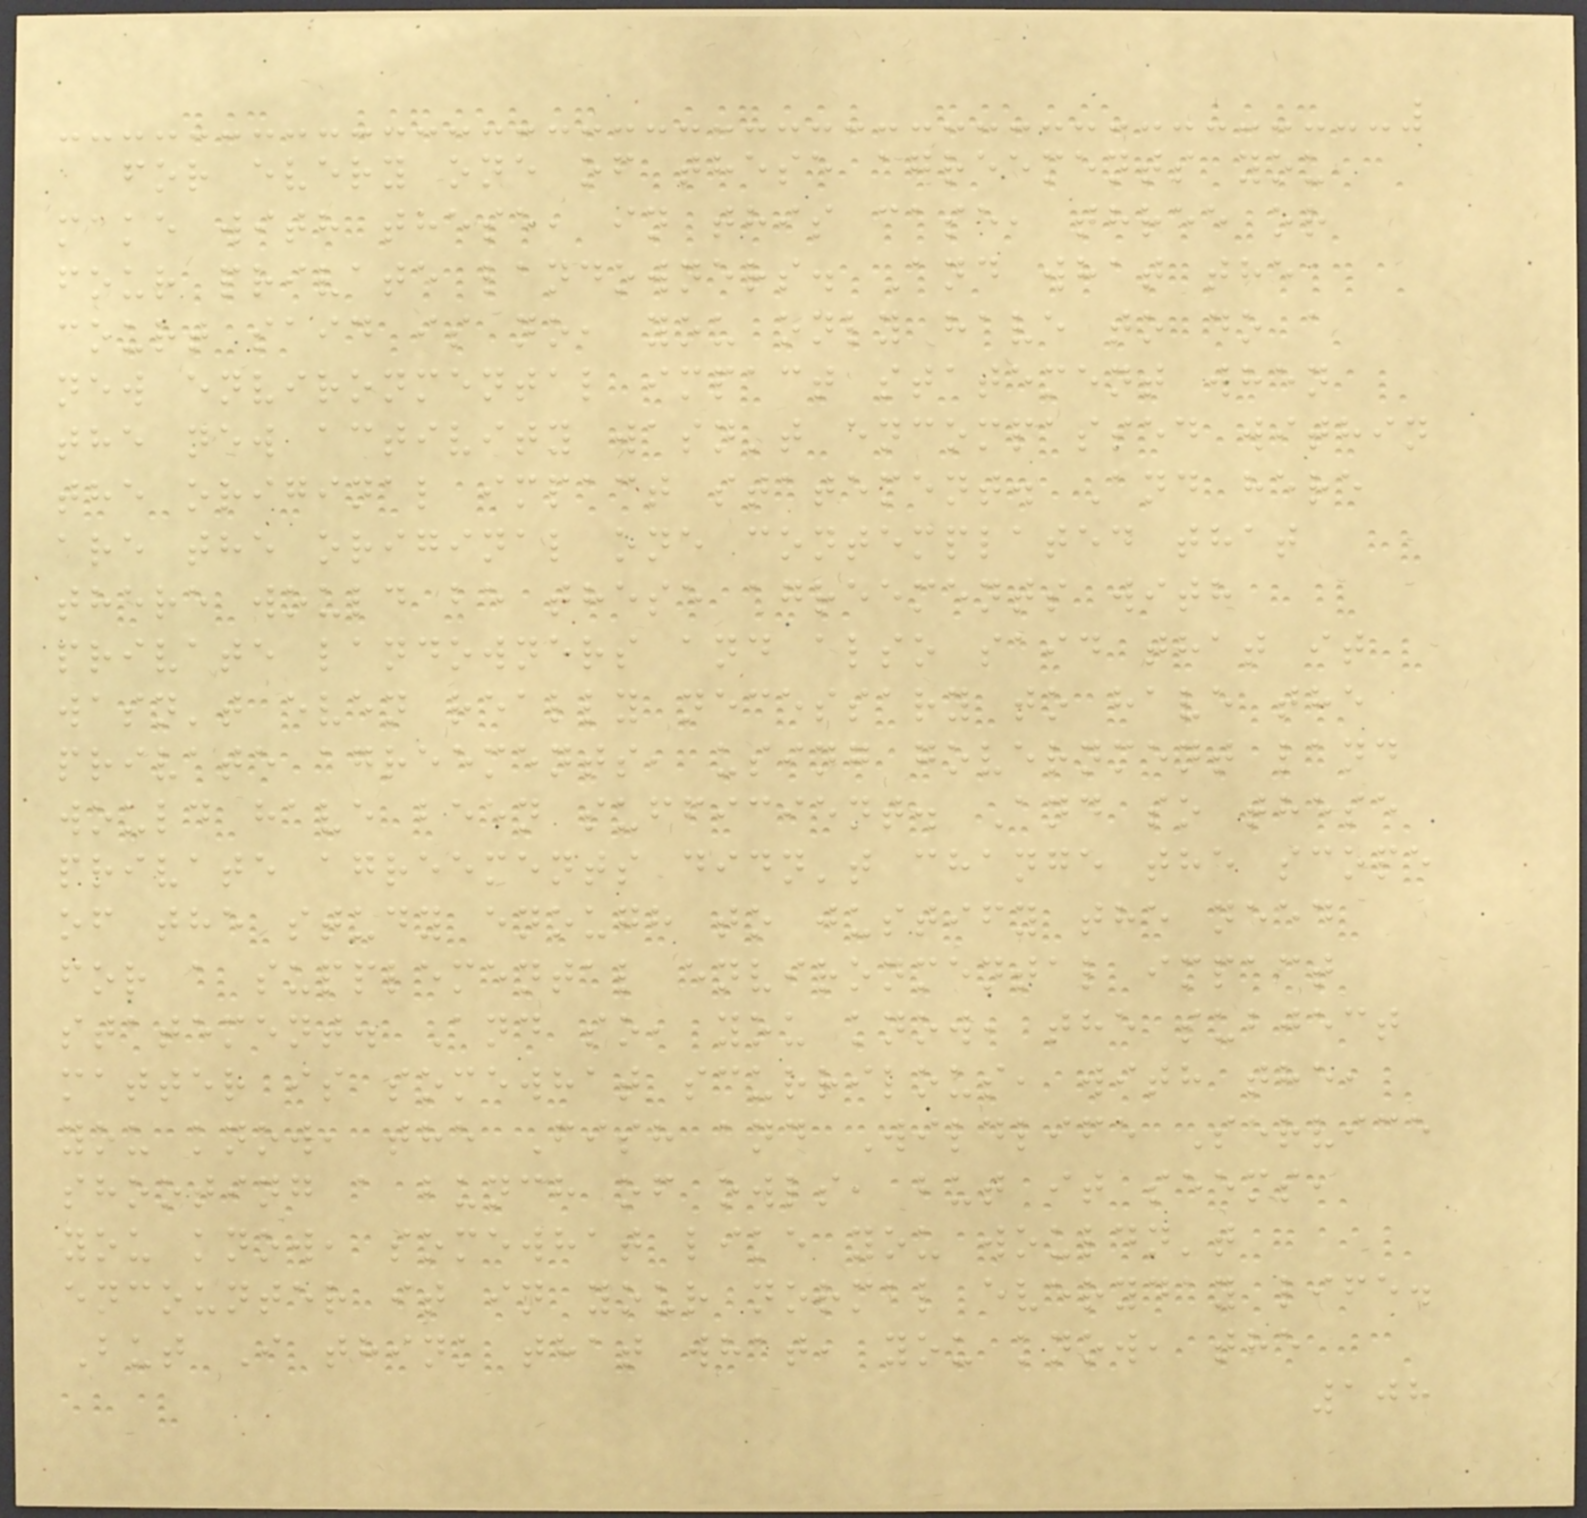for every one of these agreements you
make with these, in this case, three or
four private landowners. And what the
court said is no, you only have to do a
new environmental impact statement when
the new activity wasn't encompassed within
the original impact statement. And here
are the original one contemplated that
there would be these agreements with
private landowners and also said that it
wasn't even really necessary to have the
private agreements, using government land
would have been sufficient. And so these
private agreements didn't change the scope
of the study enough to justify the need
for a supplemental environmental impact
statement. And so, you know, the subject
matter is somewhat scurrilous, with the,
you know, the Fish and Wildlife Service
shooting a bunch of owls, but it seems,
you know, somewhat like you wouldn't
encounter it in your normal everyday life.
But I think that what, you know, the
108
